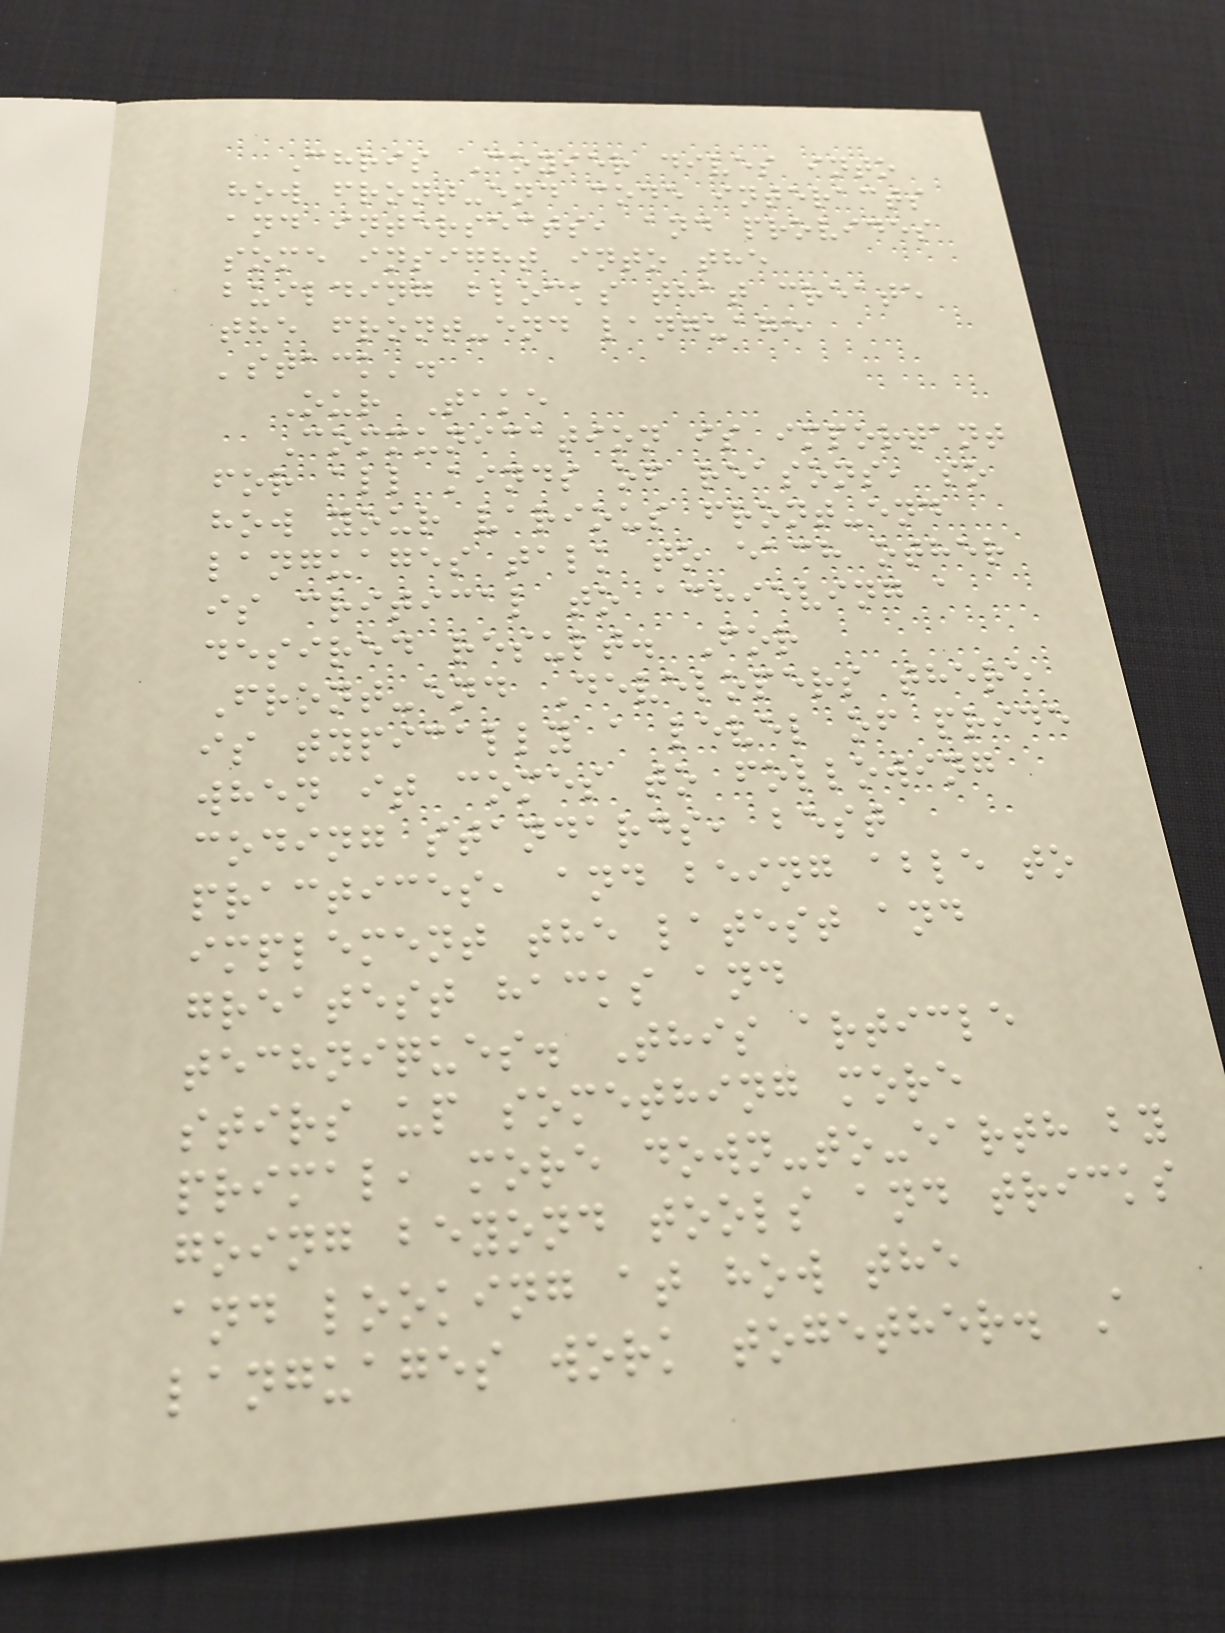Chris Coyier dives into
how front-end code interacts
and intersects, and provides
some insight into the
building blocks that create
the front-end language
'stack'.
Our Take
Communication is important
for all kinds of reasons, so
how your various front-end
languages talk to each other
is critical to achieving a
desired result. For
Front-end Developers there
is typically a level of pride
when it comes to following
coding standards, best
practices, and being able to
implement the latest and
greatest hacks and
techniques. This article
stirs up something more
primal, more down-to-earth by
going beyond tools and tricks
and looking at how the
languages work together. A
